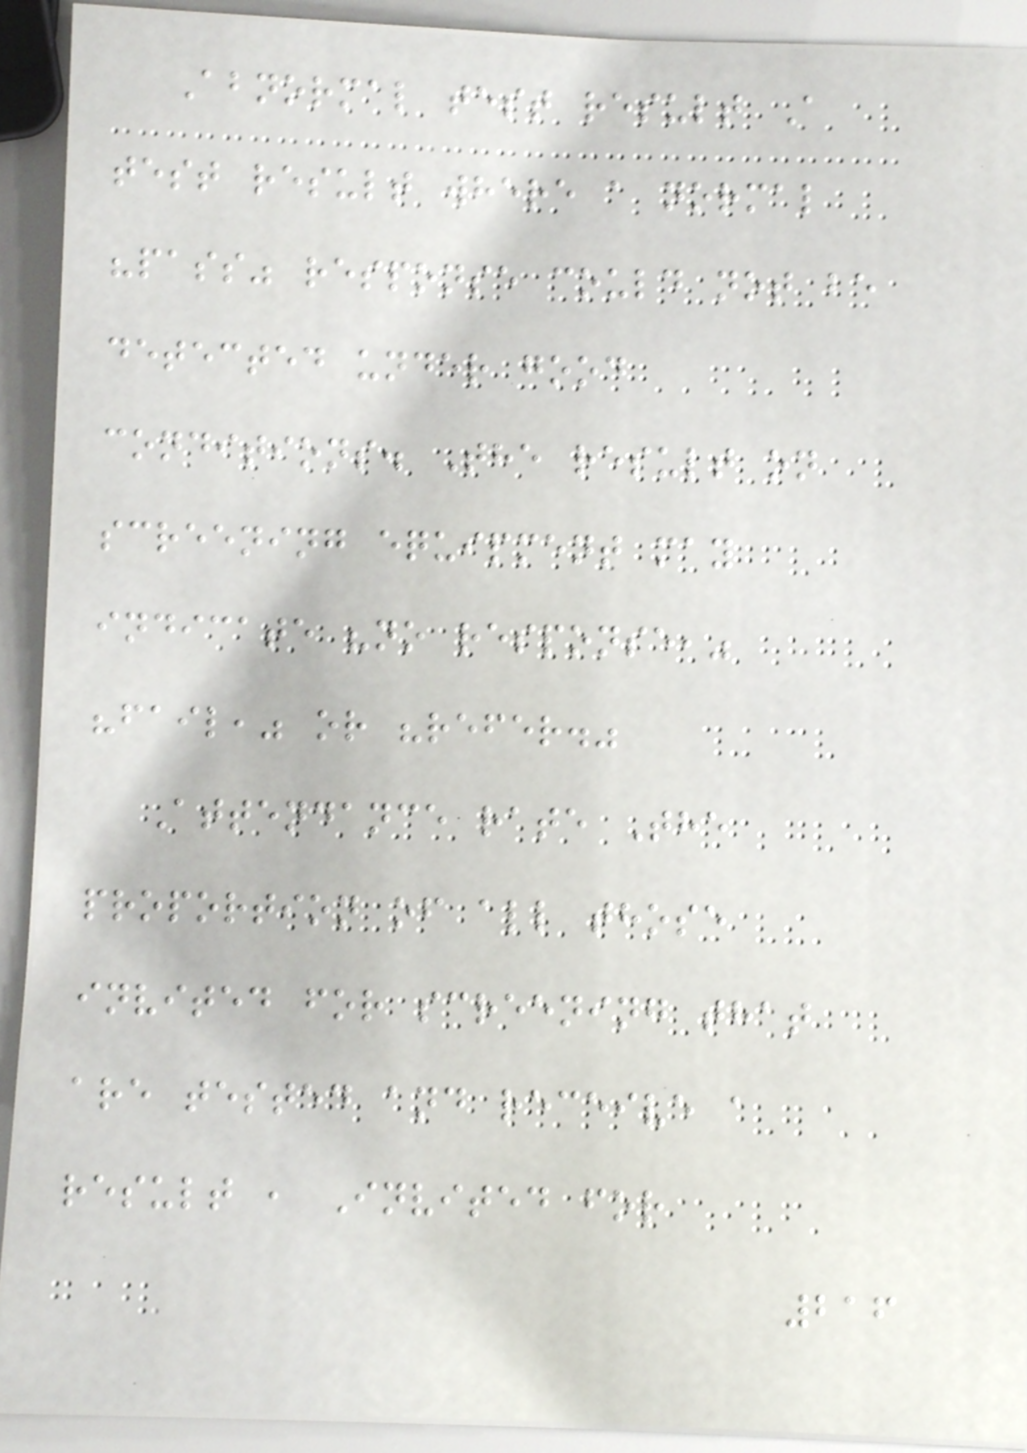Abnormal test result A
test result where a normal
"pass" response could not be
detected under good
conditions. The result on
screening equipment may
indicate "no response,"
"fail," or "refer."
Attendance rate The
proportion of all those
invited for screening that
are tested and receive a
result , Invited for
216
